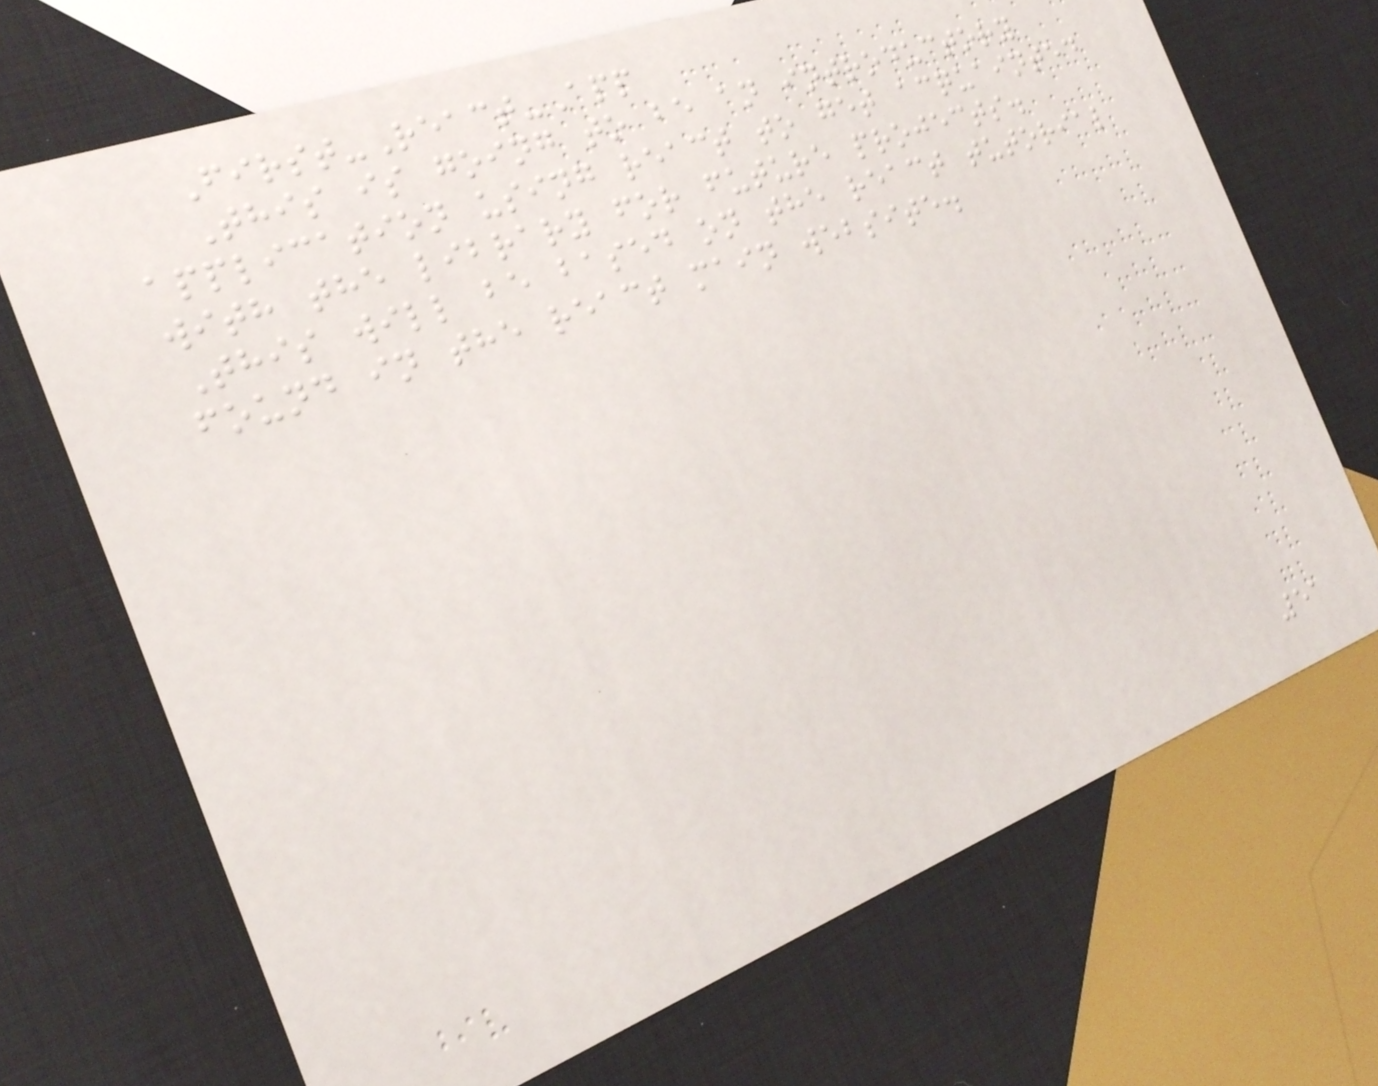First-React-App
This is going to be an introductory
application using react to get acquainted
with the library for future projects.
This will be based on the react tutorial
found in the react main website.
51
